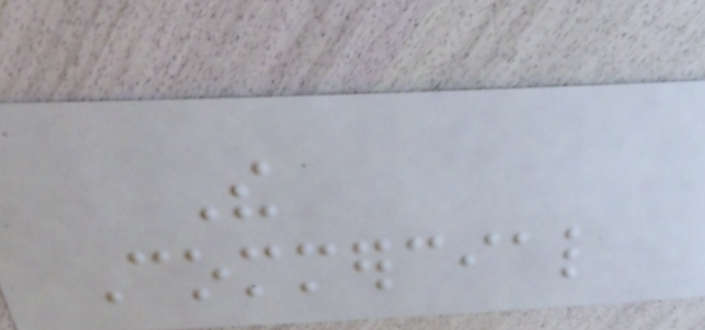The
Commercial
